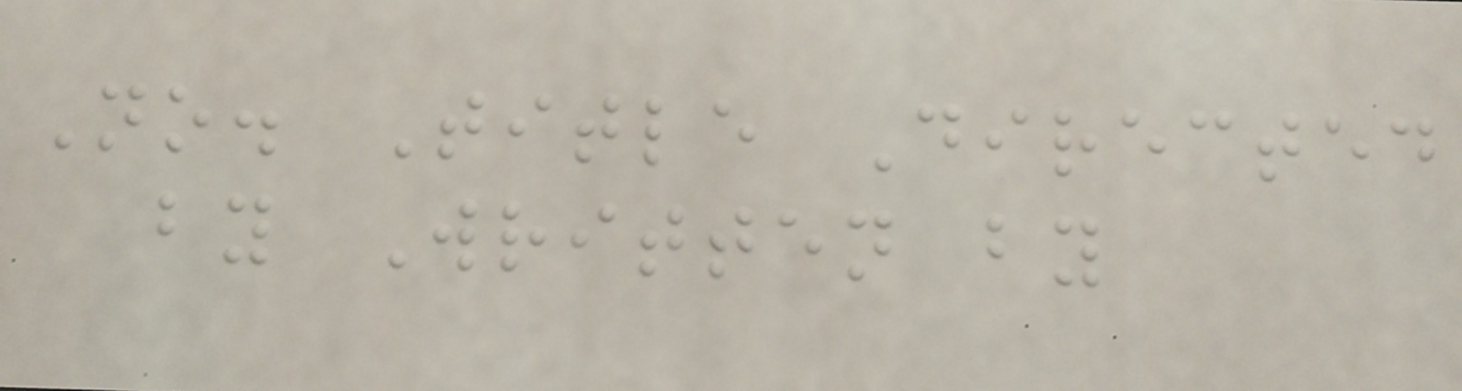No. Title Directed
by Written by
